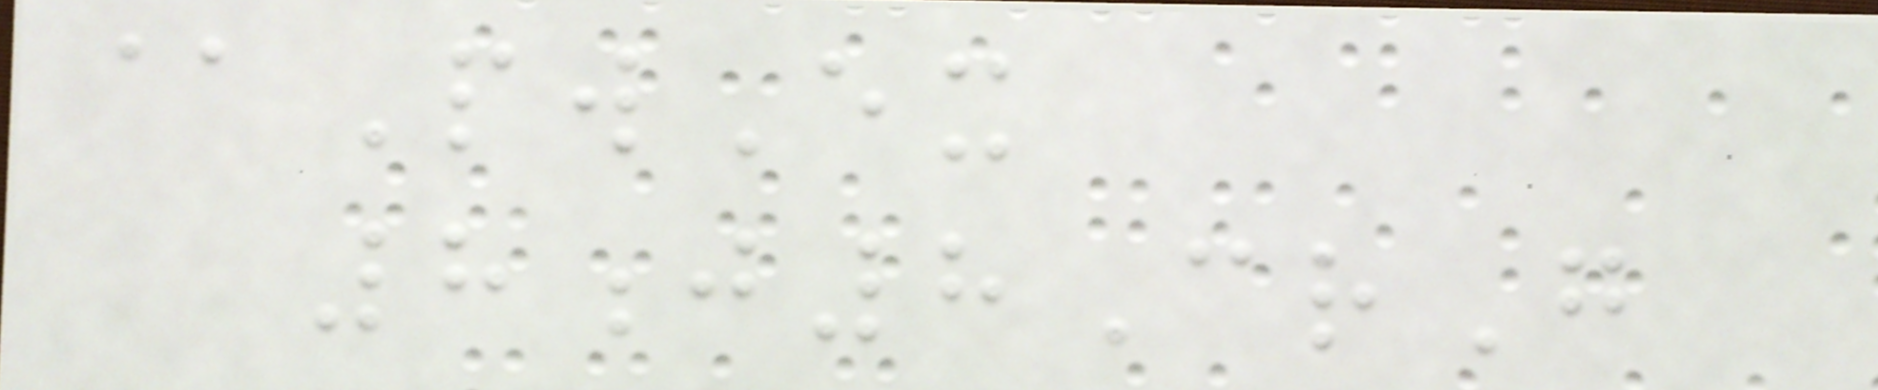@PwEx
8j8CrG
